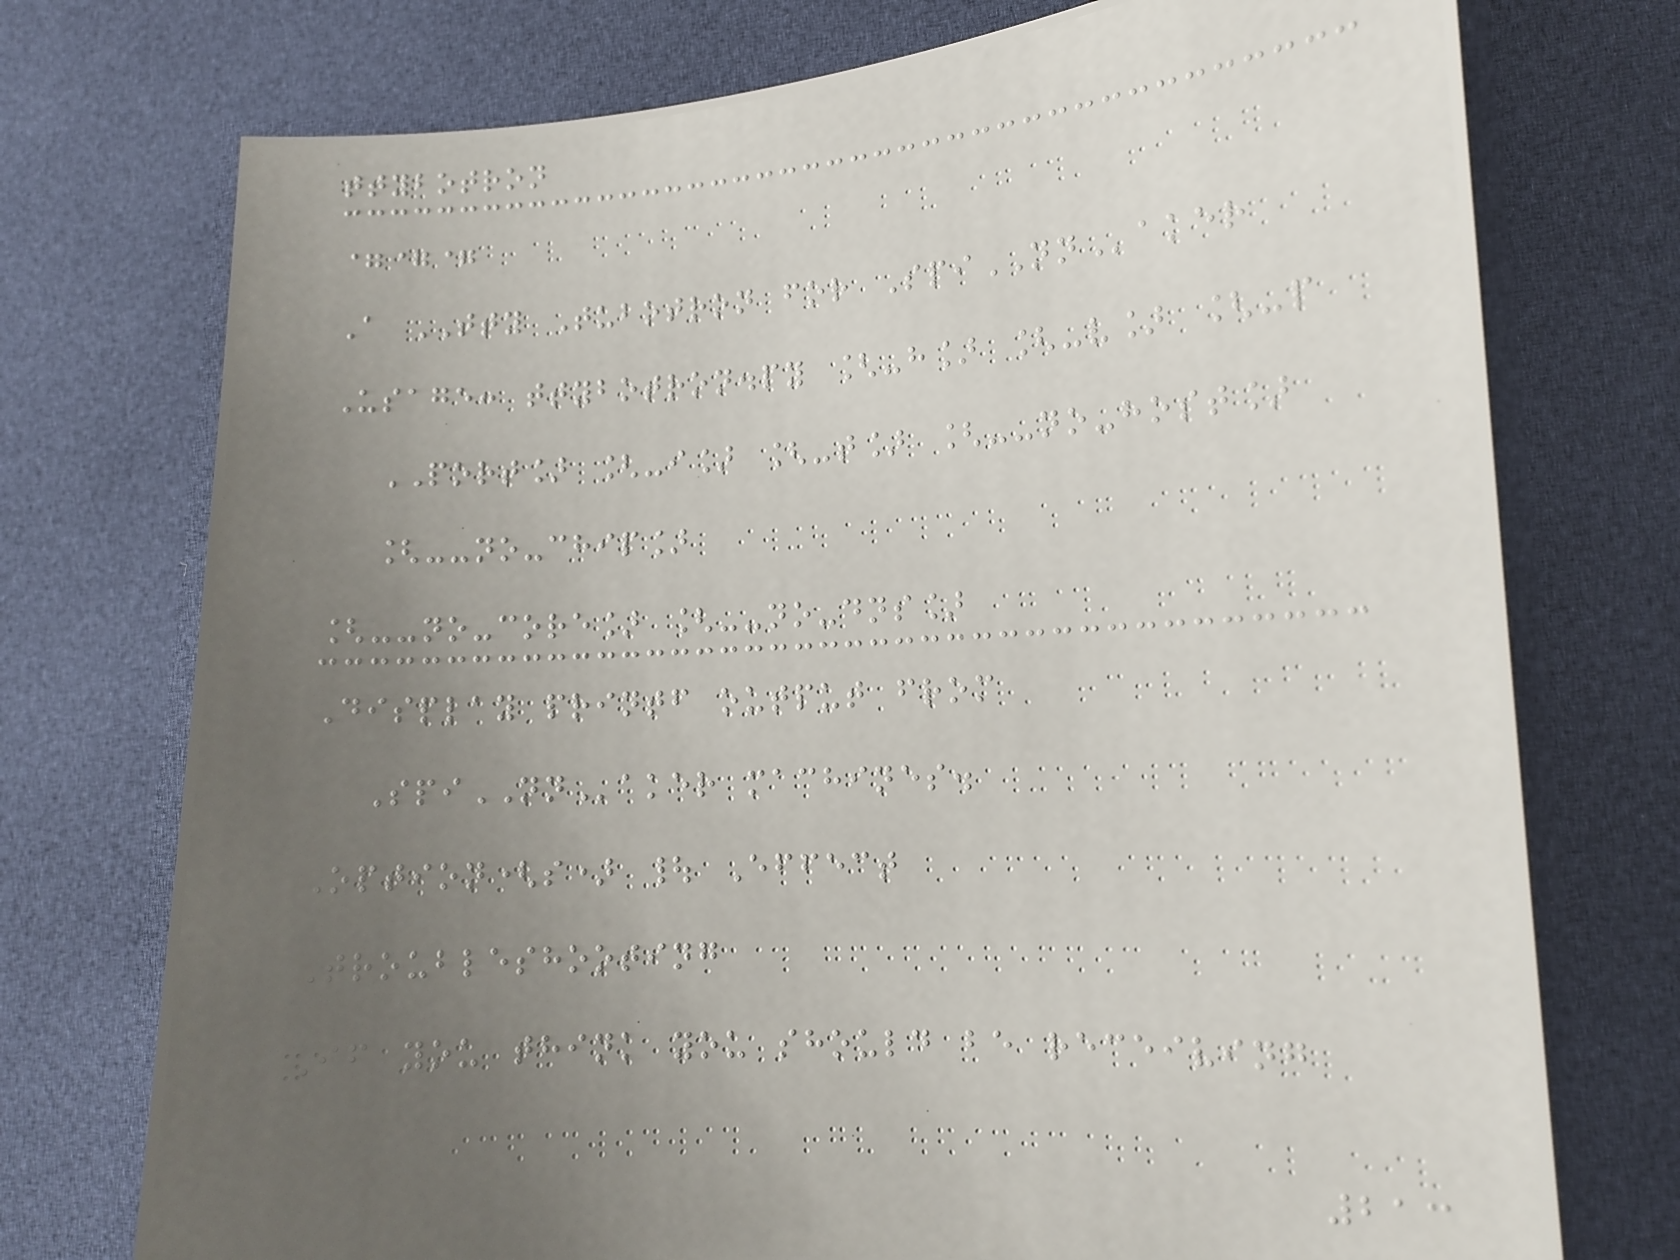ttybotron
===
A TTY Tubotron for SpiNNaker
Usage: ttybotron.py [-h] [-v] [-p
PORT] [-i] [-t] [--no-host]
[--no-chip]
[--no-core] [--no-dns]
Display printf output from
SpiNNaker machines.
Option(s) | Effect
Troubleshooting
If you think you should be receiving
213
